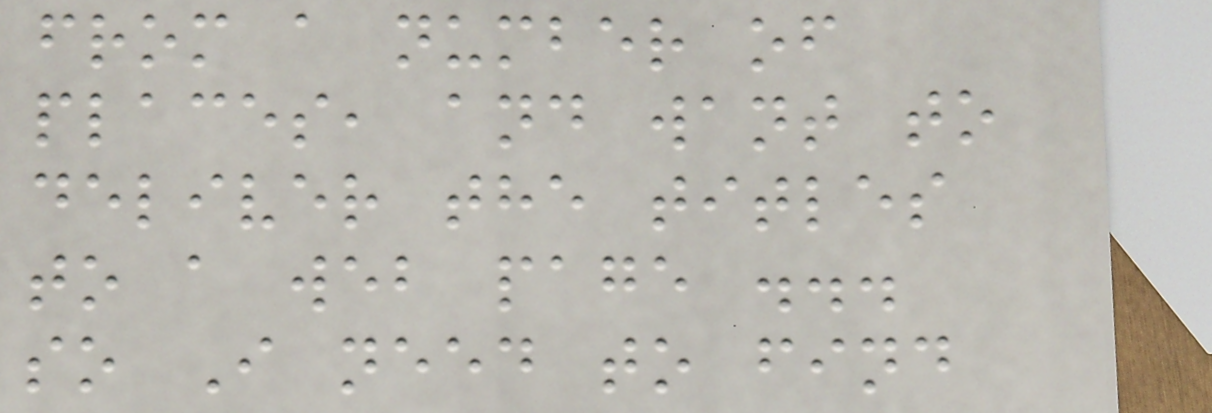from a number of
places, and want to
deliver the titles
to a web page ...
so I need to find
